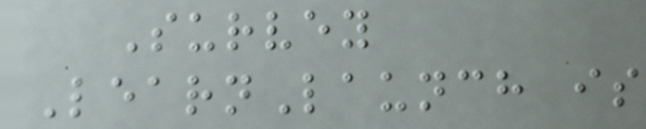Survey
LearnLaunch is
